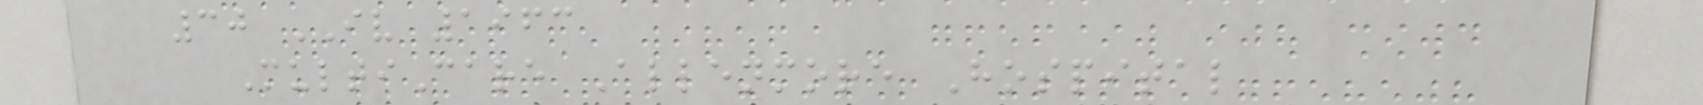30 IV 1963
MultiCare Allenmore Hospital
